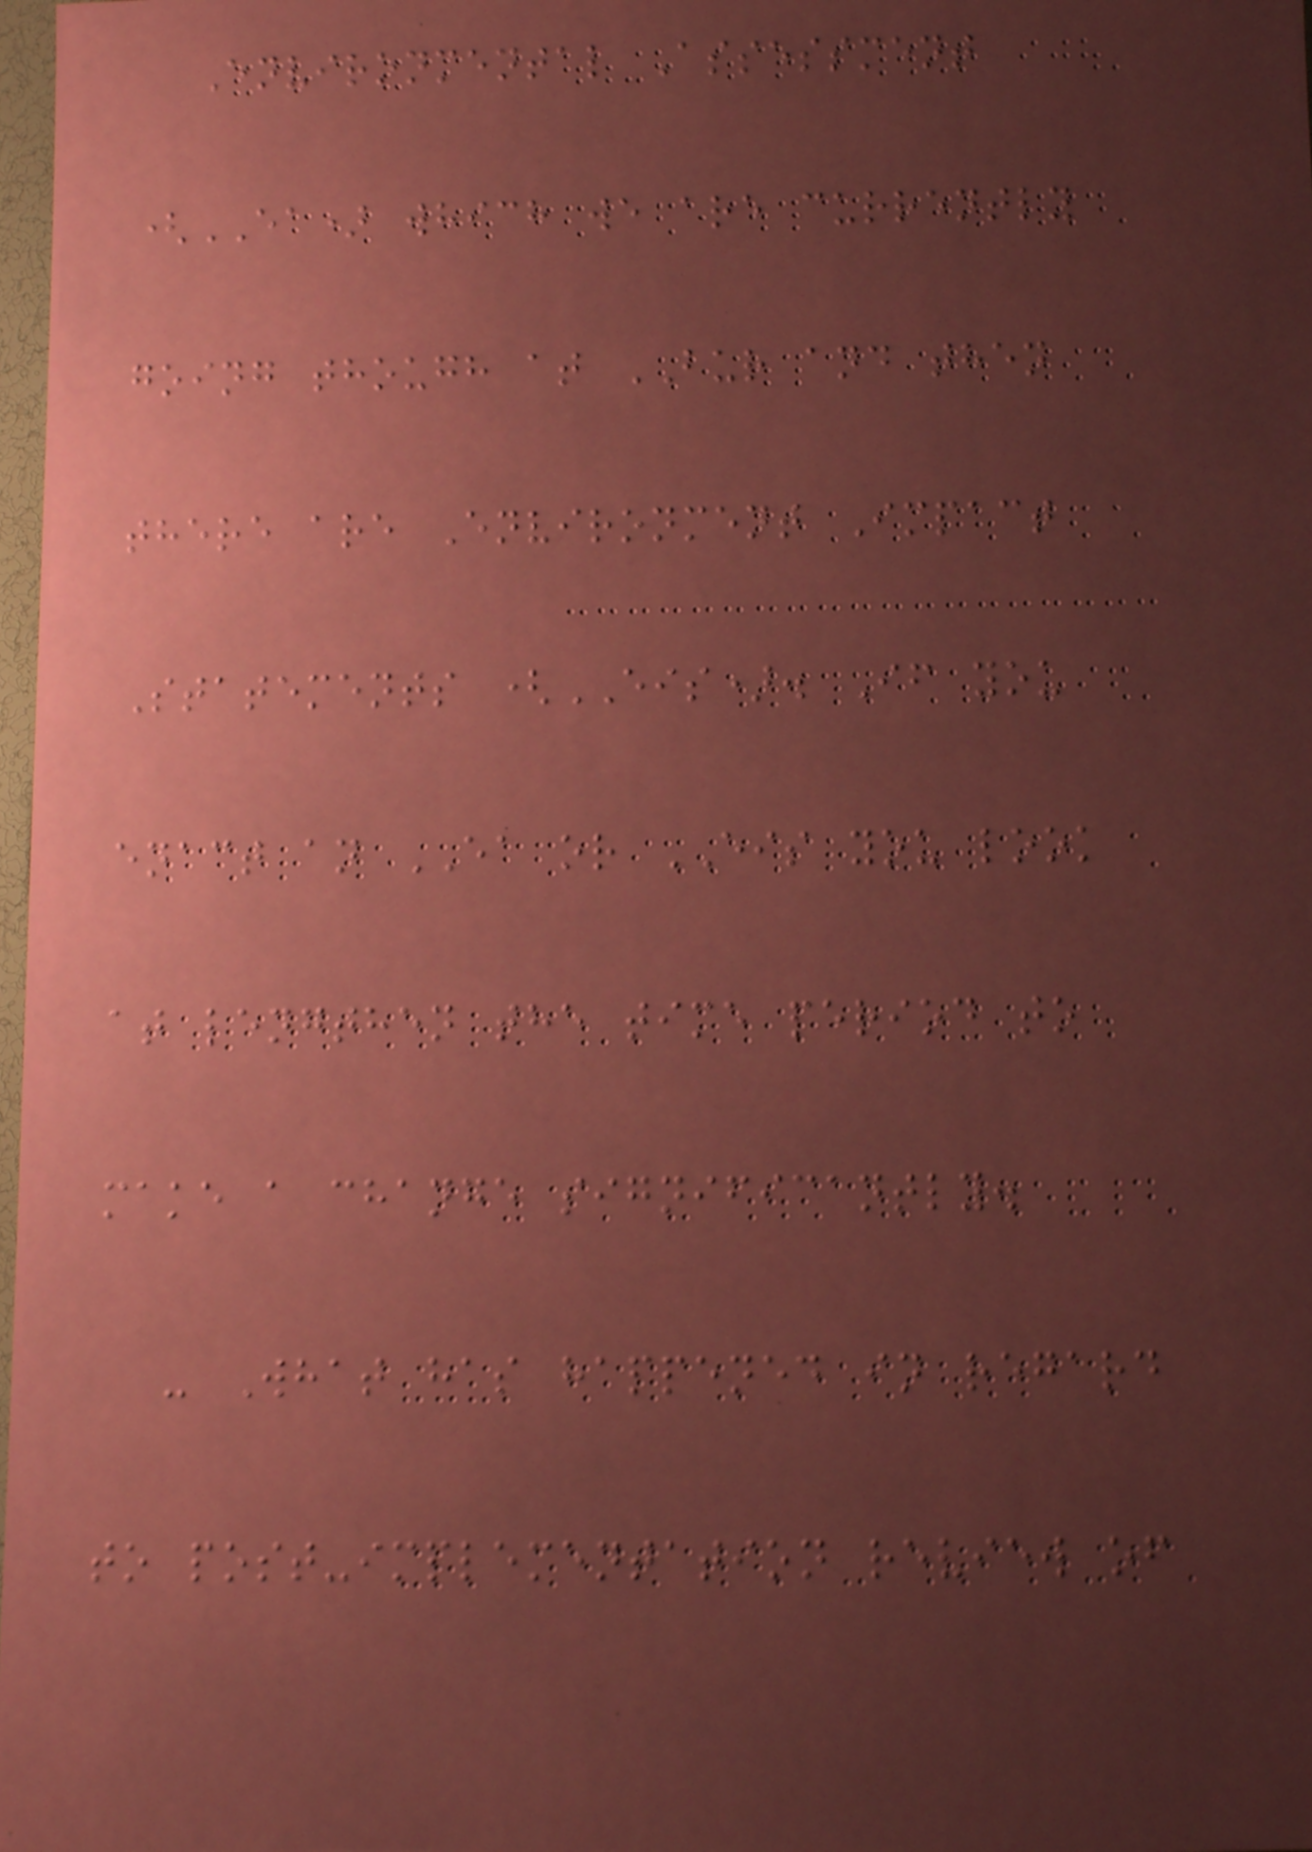Environmental Assessment
(EA) which we are currently
going though at BUR and then
there are Environment Impact
Statements (EIS). If you
enact an EA or EIS you look
at lengthen the time period to
make a change significantly.
- What has happened in regard
to post-implementation review of
